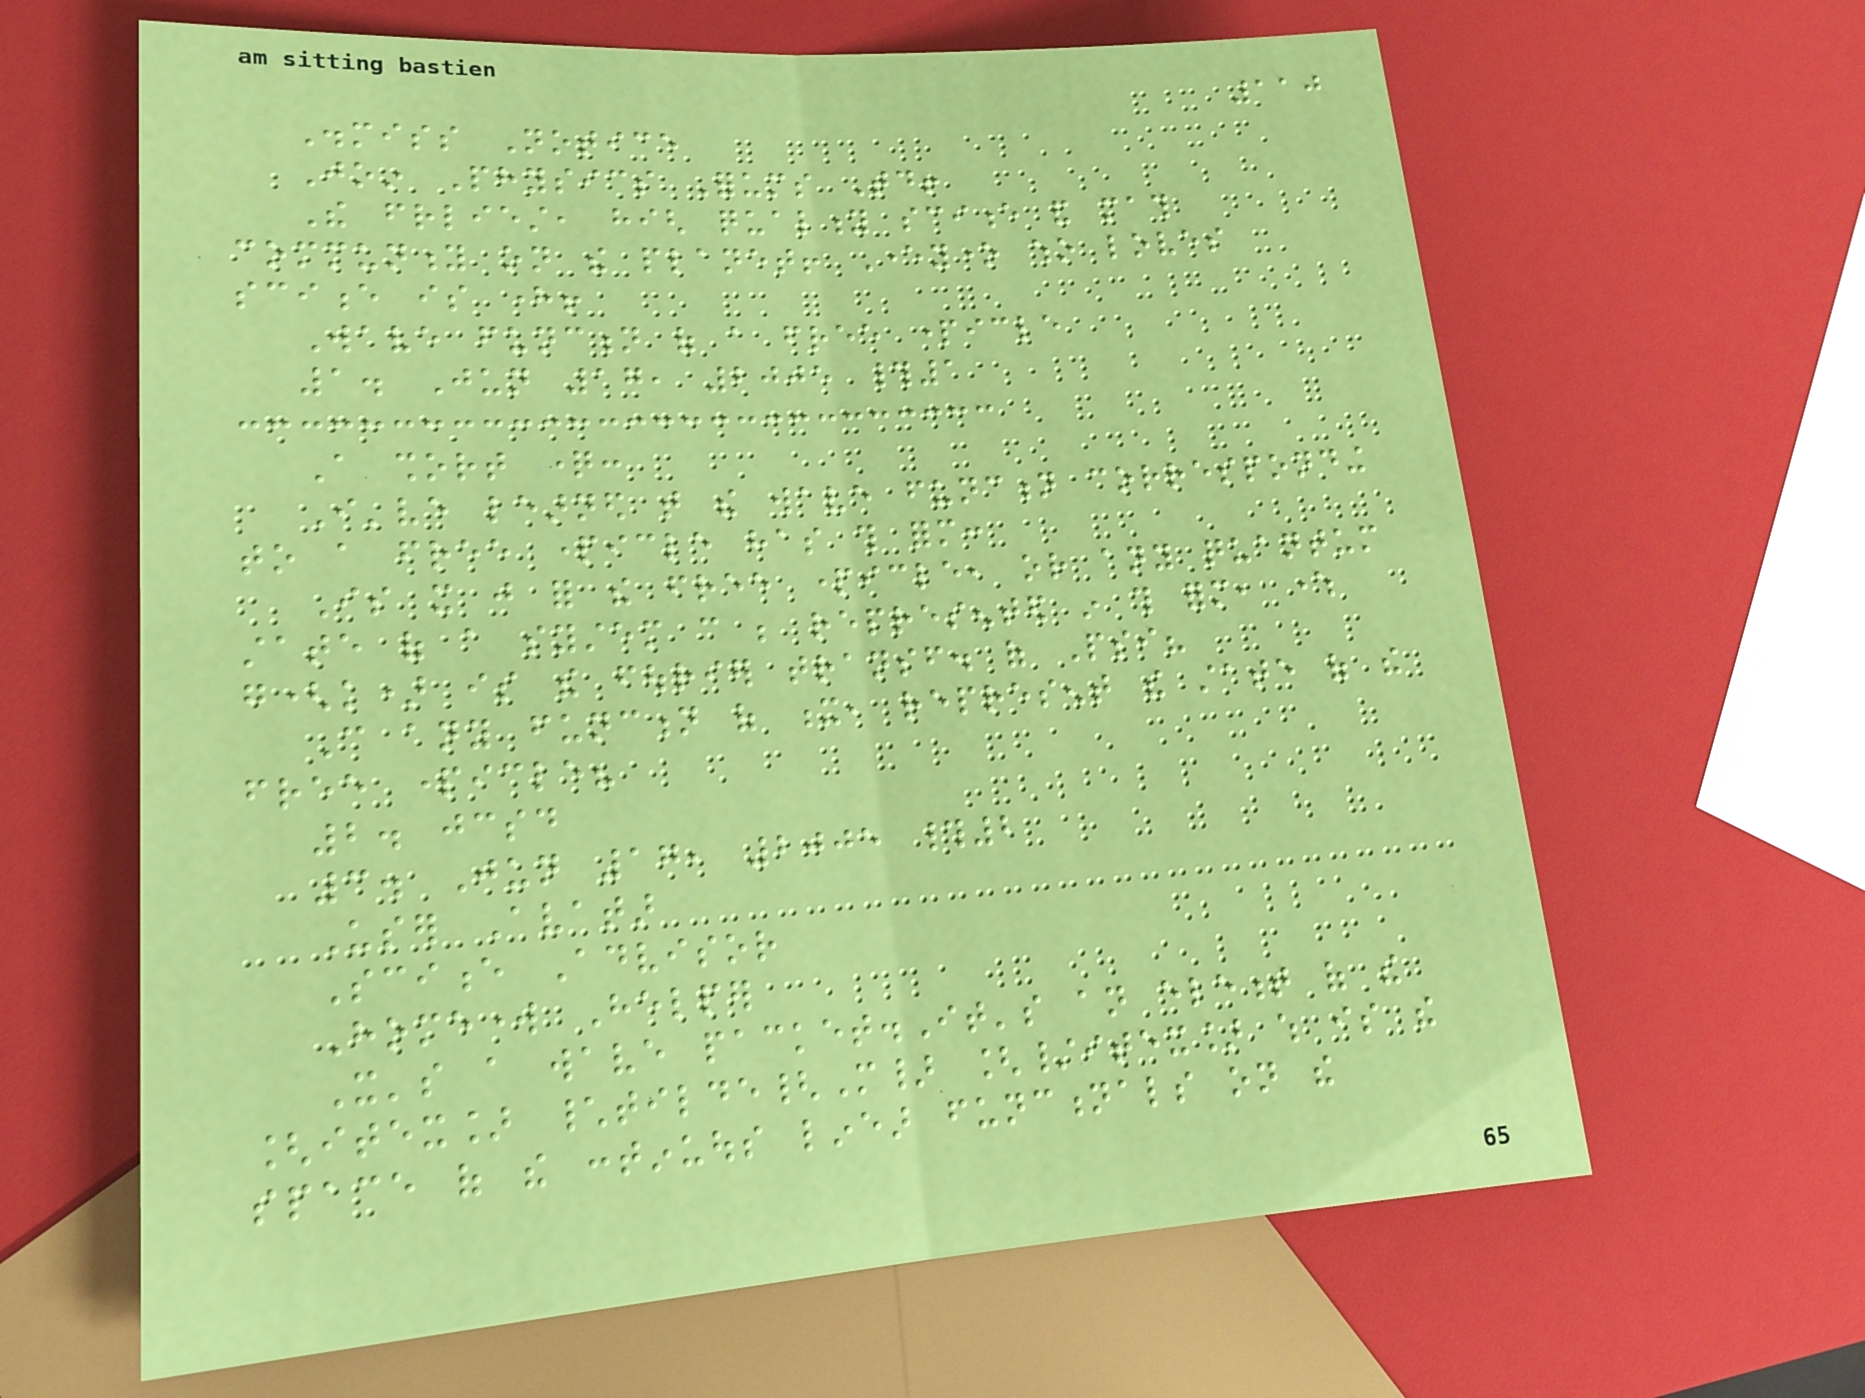110
Dismiss Notice
Join Physics Forums Today!
The friendliest, high quality science and math
community on the planet! Everyone who loves
science is here!
Wave function of a free particle
1. Jun 17, 2005 #1
A short question:
I've learned that the wave function corresponding
to a free particle has this form:
Is it just for the free particle, or any quantum
state of a system can be represented in this form, where
g(k) is the fourier transf. of Psi?
Can any function of x, represent the state of the
free particle?
2. jcsd
3. Jun 17, 2005 #2
User Avatar
Science Advisor
Homework Helper
It's a wave packet.It's an element of the
[itex] \tilde{M} [/itex] which is the
space of the continuous linear functionals on the
